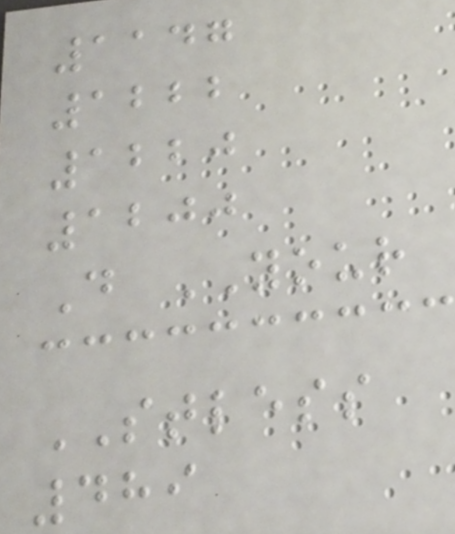1147
1222
1220
1200
D YOUR
STLESS
489
